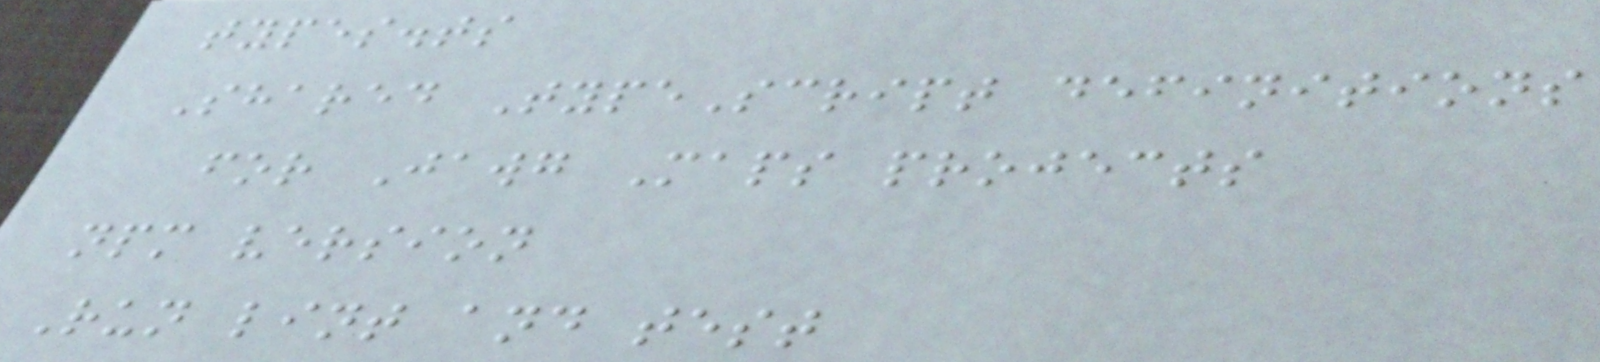types.ts
Shared TypeScript definitions
for Jawg Maps projects
npm version
Run lint and test
